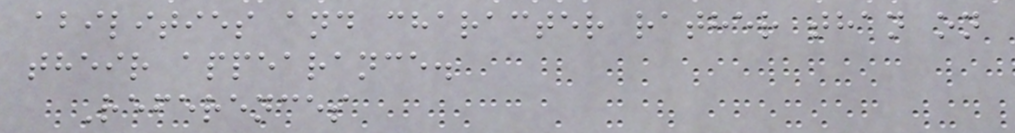abilities and character rather than on
their appearance.
References
